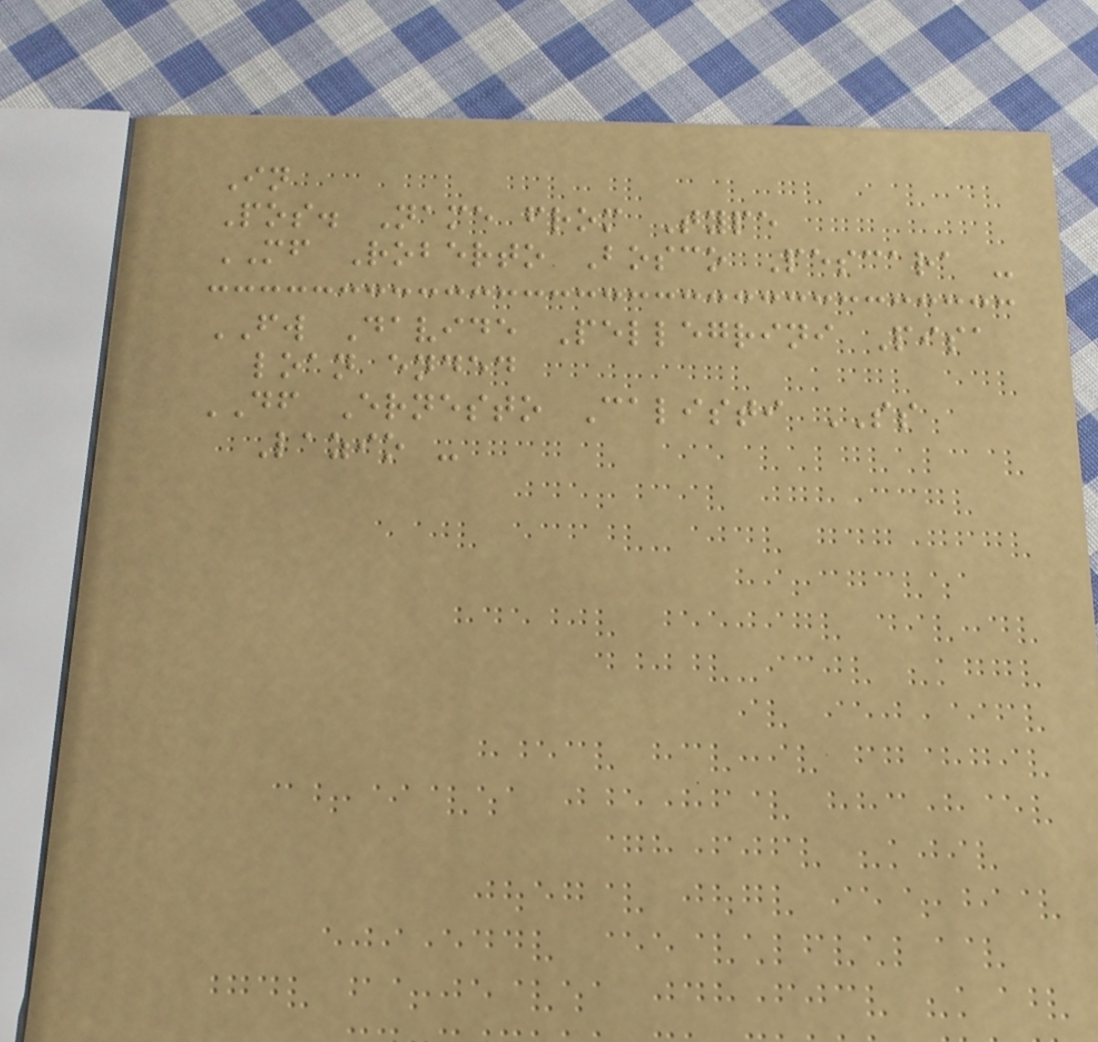In
Pos. Name from Type
MF Roberto Bosco Pescara -
FW Davide Pellegrini Pisa
loan ended
DF Ernesto Calisti SS
Lazio -
